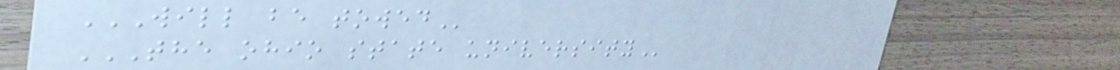WILL BE TOWED
THE OHIO STATE UNIVERSITY
